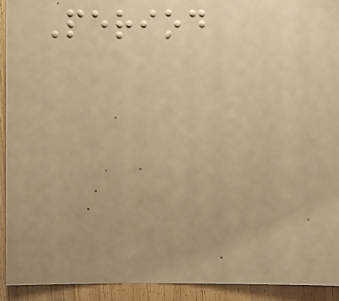Period
